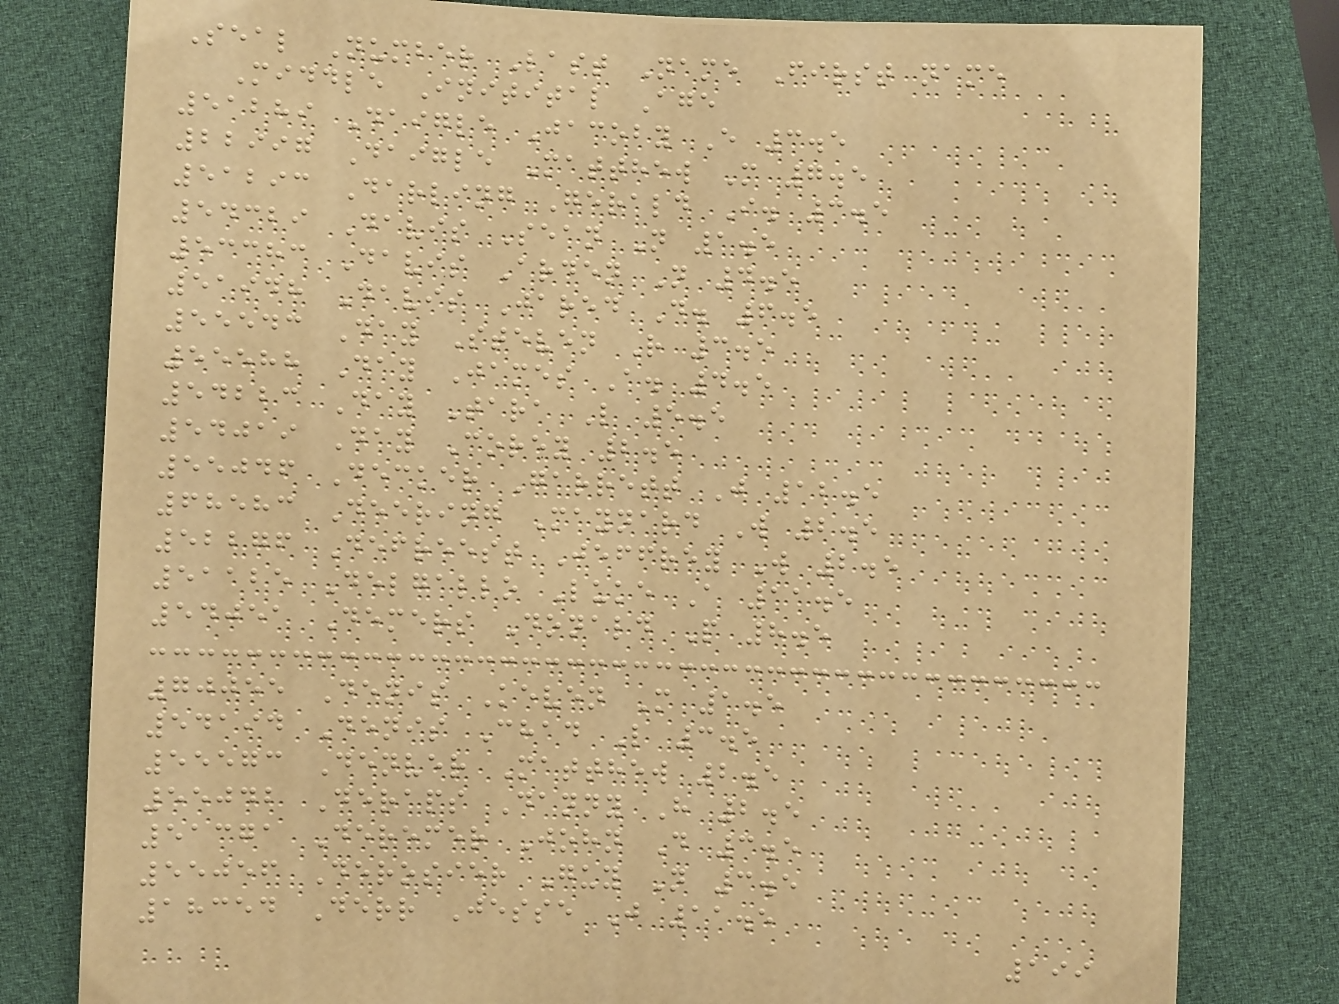Seal Number Last Name First name
Middle Initital Age
51289 Daigle Jacoby E 3.5
22997 Daigle Matthew M 7.5
51293 Darling Gerald I. 3.5
54329 Davis Sean N 1.5
53383 Davis Arden N 4.5
51948 Davis Jared D. 6.5
55543 Day Steven R 3.5
55588 Day James A. 4.5
54223 Day Tara L 5.5
54019 Day Corey 2.5
55046 Decker Garrett J 12.5
68583 Deering Maynard W 2.5
52276 Defreest Jeffrey W 2.5
51125 Delgallo Luke A 11.5
54051 Demers Donald P 8.5
70055 Denis Keven M 1.5
54194 Denis Chad L 3.5
55573 Denver Matthew 2.5
55042 Deraps Danny H 2.5
51371 Deremer John D 3.5
55056 Derosier Guy N 3.5
18354 Derr Jesse J 11.5
199
